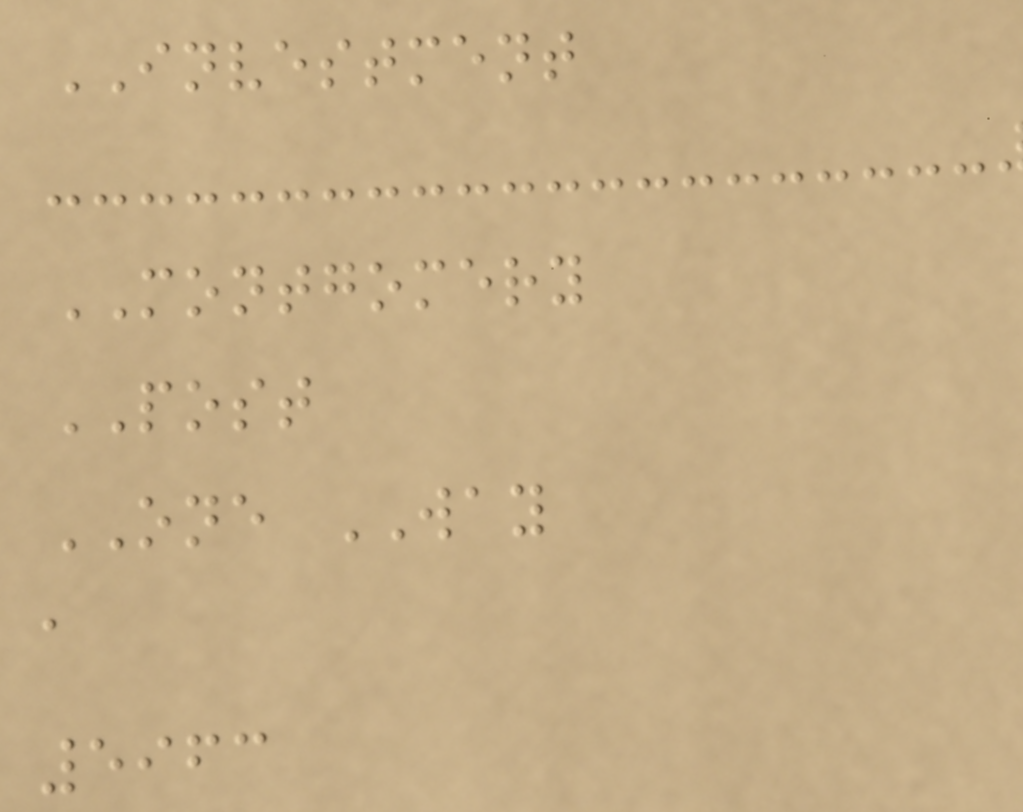INVESTMENT
MONTGOMERY
POST
ONE WAY
a
5963
